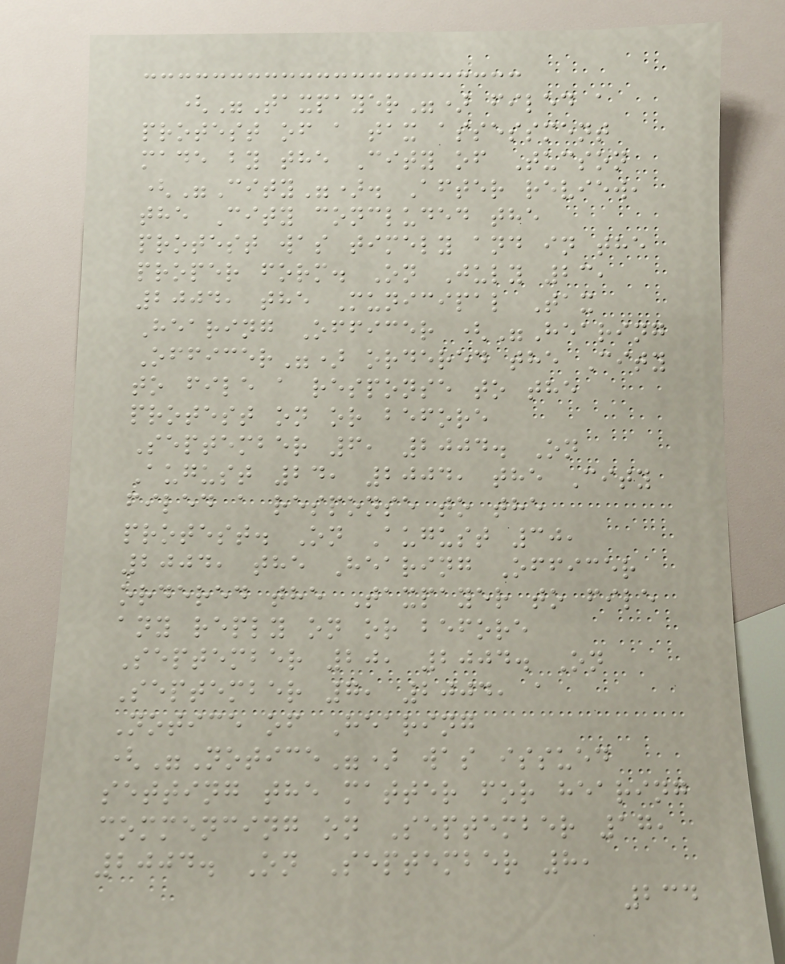("Taxpayer") filed a
protest of a tax assessment
made by the City of Tucson
("City"). After review,
the City concluded the
protest was timely and in the
proper form. On July 23,
2004, the Municipal Tax
Hearing Officer ("Hearing
Officer") ordered the City
to file a response to the
protest on or before
September 6, 2004. On
August 24, 2004, the City
filed a response to the
protest. On August 30,
2004, the Hearing Officer
ordered the Taxpayer to file
any reply on or before
September 20, 2004. On
September 7, 2004, a
Notice of Hearing
("Notice") was issued
setting the matter for hearing
commencing on September 17,
2004. On September 8,
234
